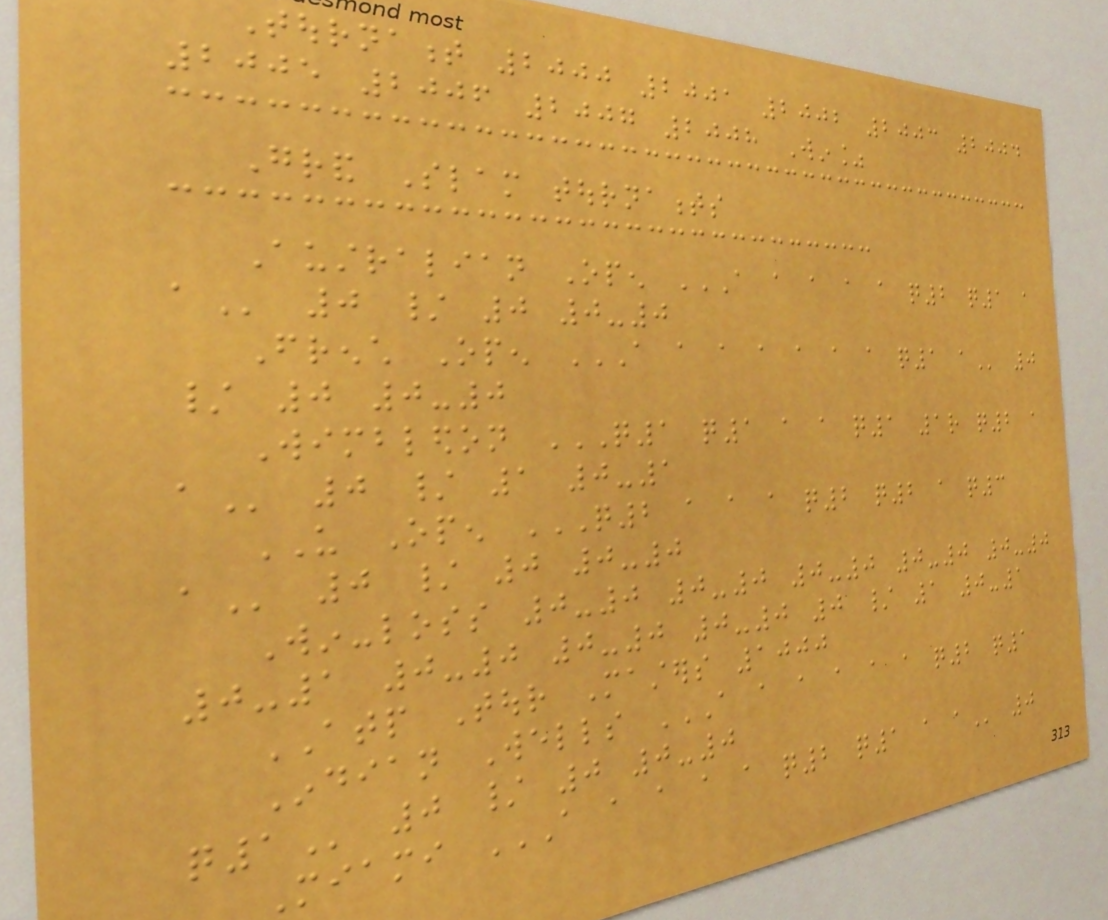Tournament 2000 2001 2002 2003 2004
2005 2006 2007 2008 Win%
Grand Slam tournaments
Australian Open A A A A A Q2 Q1 A
A 0 / 0 0-0
French Open A A A A A A A Q1 A 0
/ 0 0-0
Wimbledon Q1 Q1 A A Q1 1R Q2 A
A 0 / 1 0-1
US Open Q2 A A A Q2 Q2 A Q3
A 0 / 0 0-0
Win-loss 0-0 0-0 0-0 0-0 0-0
0-1 0-0 0-0 0-0 0 / 1 0-1
ATP Tour Masters 1000
Indian Wells A A A A A A Q2 Q1
Q1 0 / 0 0-0
Miami A A A A A Q2 Q1 A A 0
